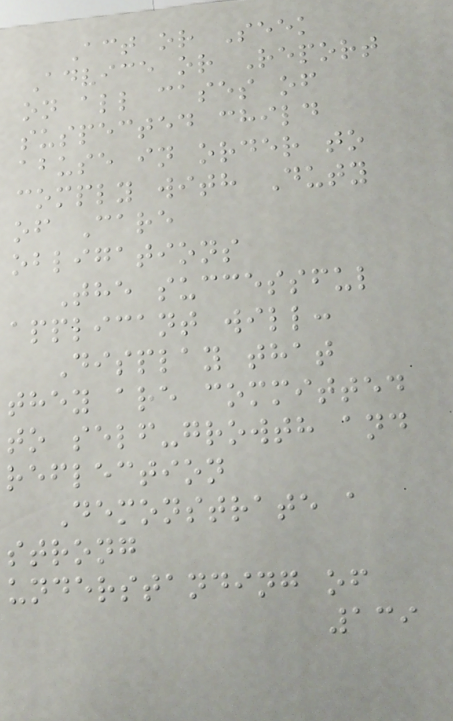Act or Seek
Advice or Report
on all cases of
suspected child
abuse in order to
comply with Duty
of Care
obligations
The successful
applicant will:
Display that
they are committed
to self-growth and
reflection
Demonstrate a
strong
understanding of
139
